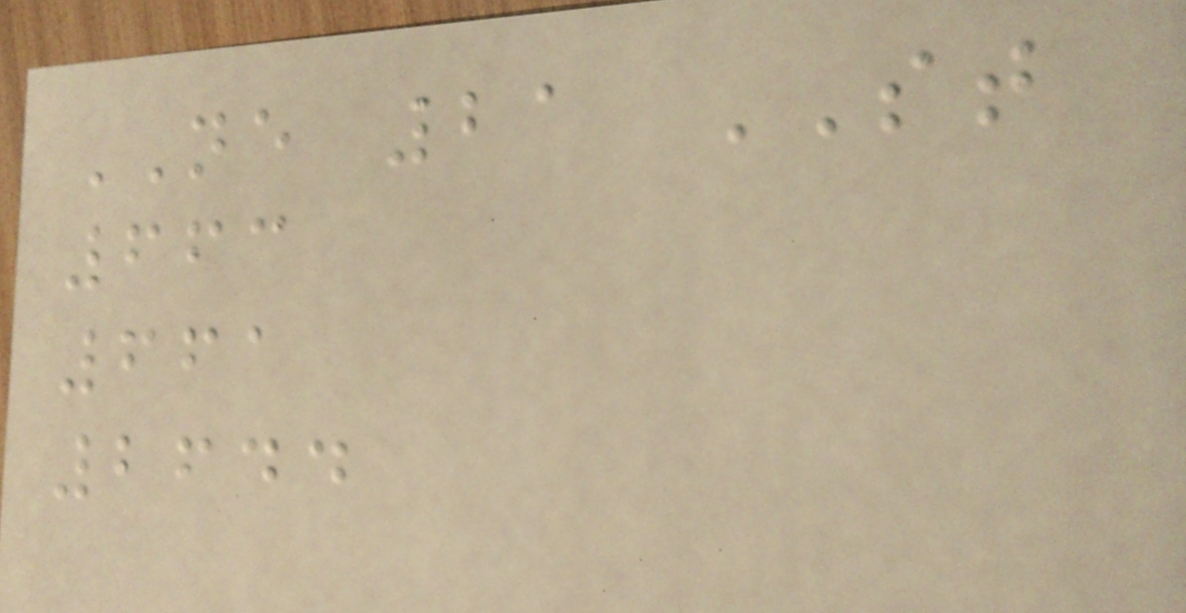NE 21 ST
663
661
2644
